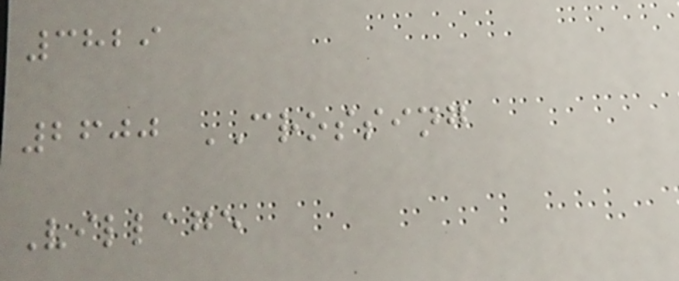3829
2600 CROSSING
Village
